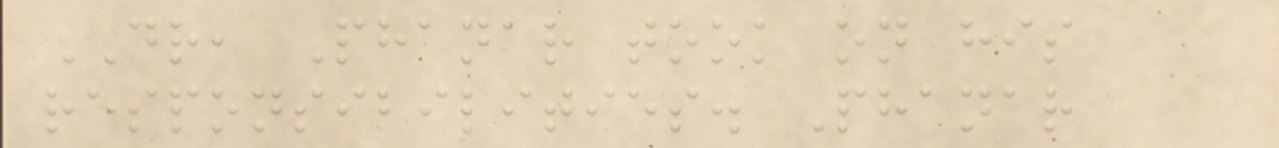DR, Phanar took on his
responsibilities. Phanar
